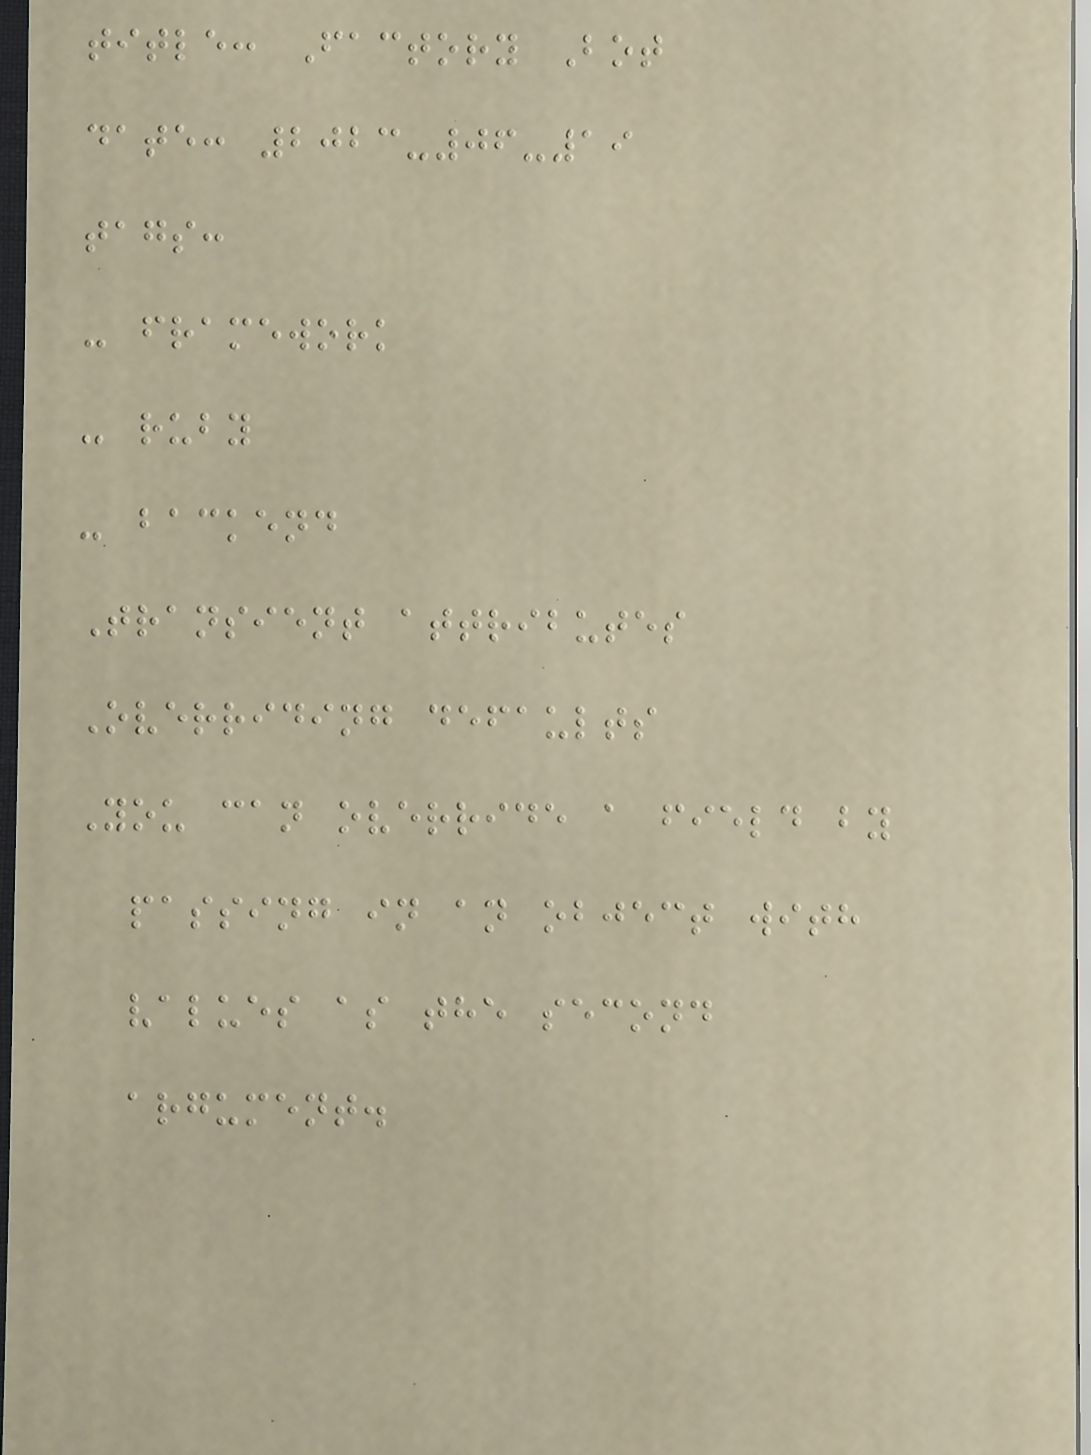title: Factory Bot
date: 2023-06-19
tags:
- framework
- ruby
- backend
Transient attributes
Overriding defaults
You can override a field by
passing in an object with
values as the second
argument.
